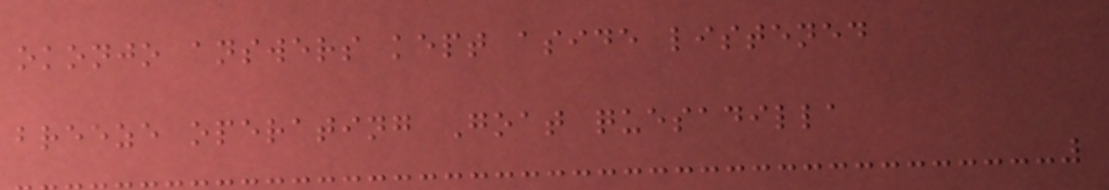okonjo answers kept aside listened
breeze operating Goat quesadilla
